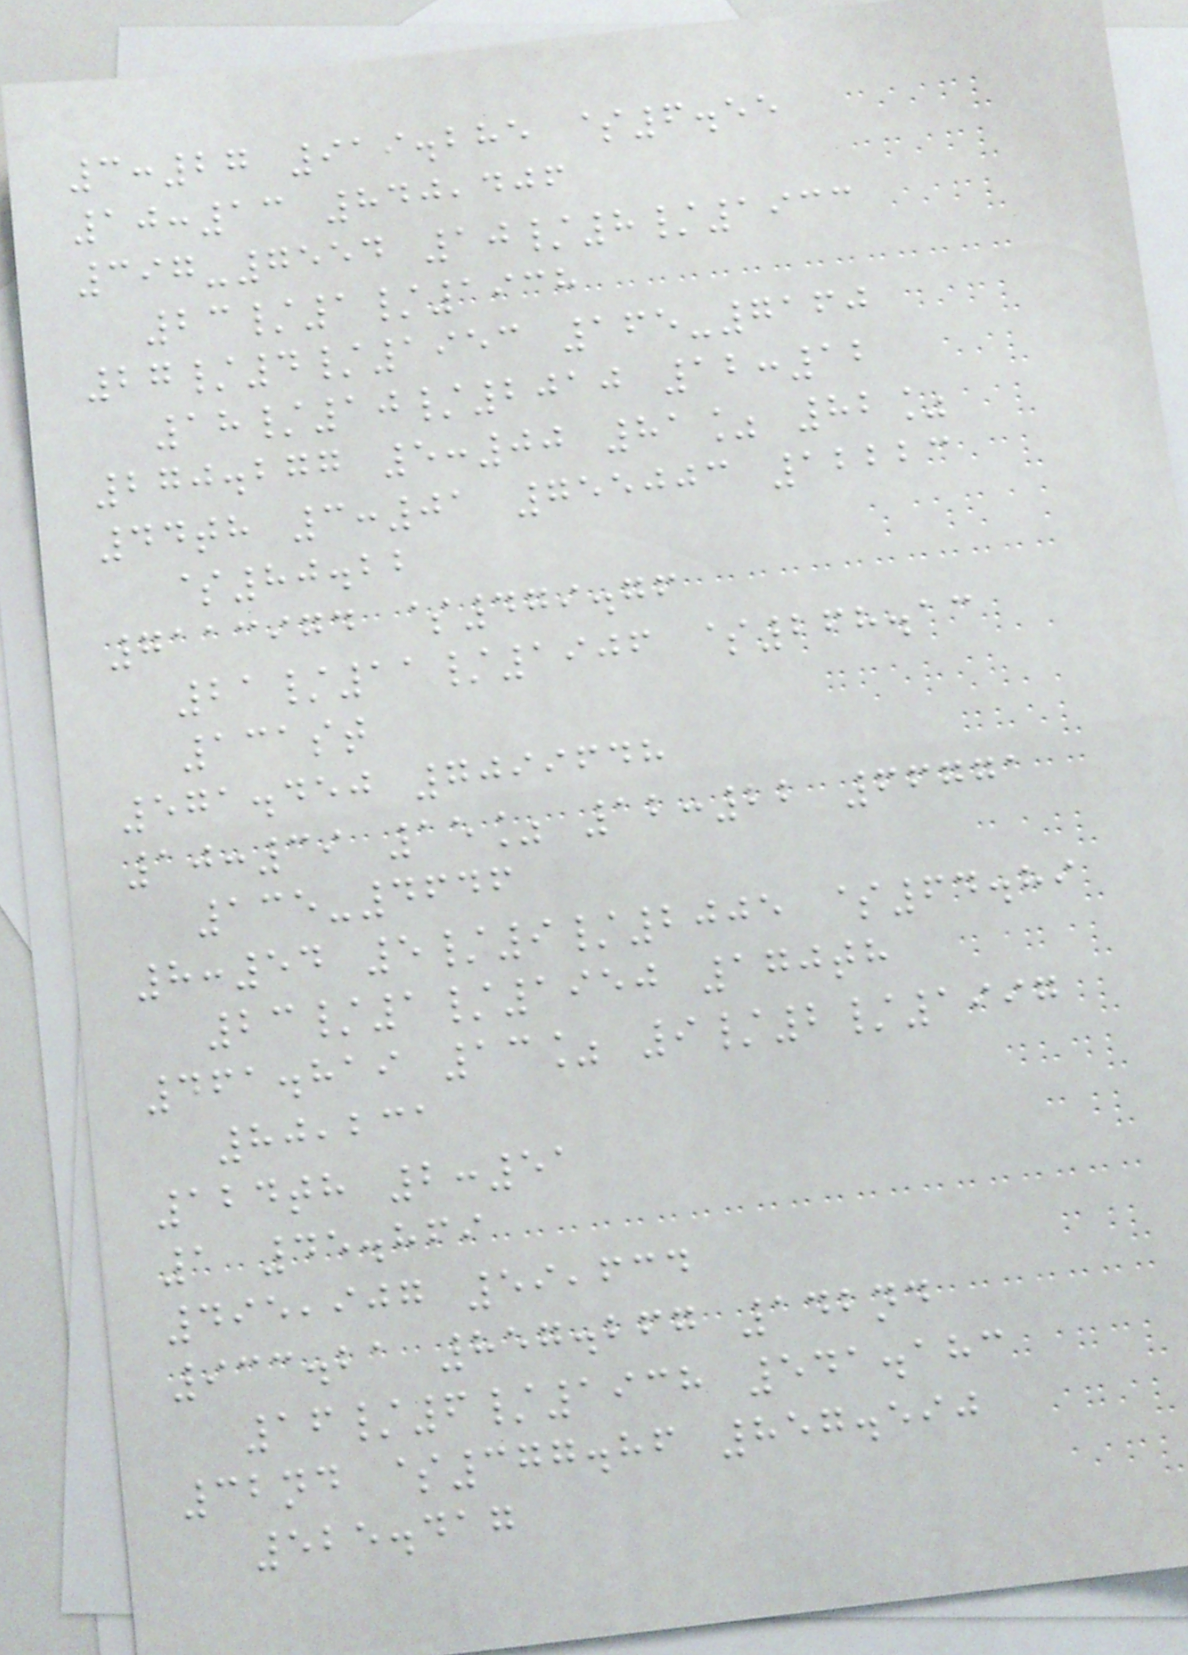3:27 919.285 $6.55
10:13 840,406
397-7554 10/8/1933
23/1/1938
27/4/1953 165-7160
18/10/2010 12:12
270.277 5:00 81% 82%
44th 3:01 755003 12223
$80.22
7113974 $479.76
21/11/1906 $268.13
131st
571.450 7099648
10:39 15% 12:22 66771
135-4646
8:54 5/9/2005 $64.89
23/1/1950 170th
461.819 13% 9/2/1997
80,231
124th 2:51
1 45.869
495,907 59,634
933.21 857.267 142nd
16/6/1938 541.183
32nd $377.86 857.590
525.417
